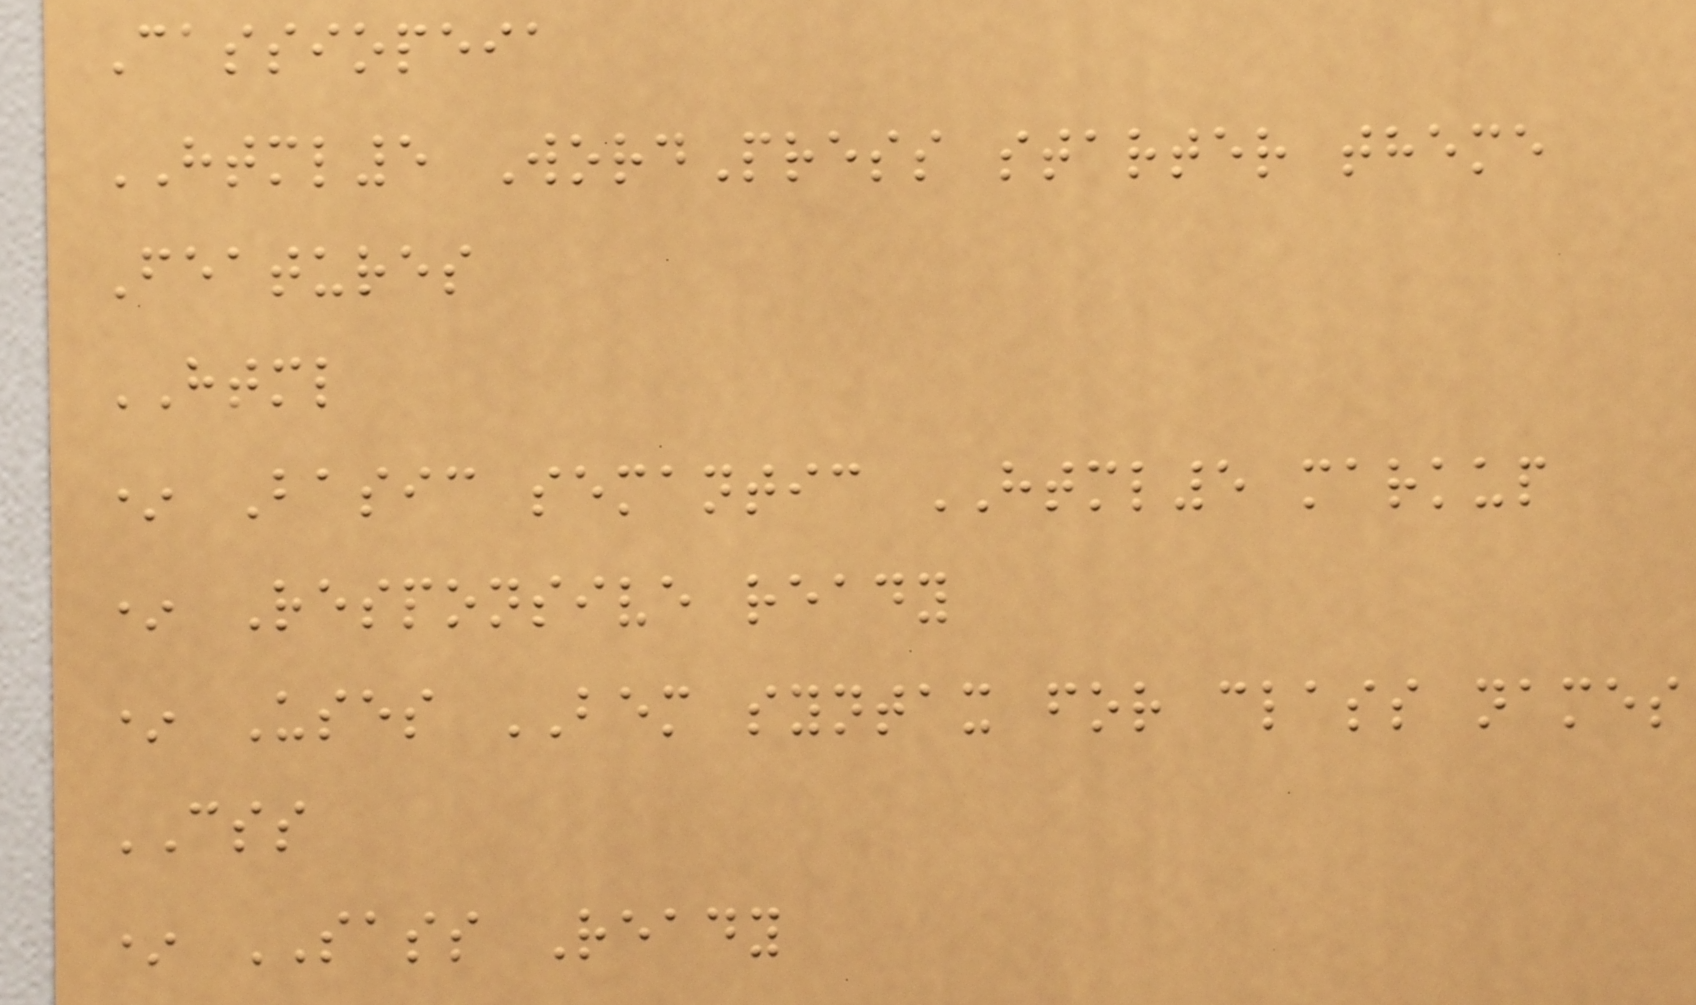Cassiopeia
HTML5 WordPress starter theme
Features
HTML
* Basic semantic HTML5 markup
* Responsive ready
* Uses BEM syntax for class names
CSS
* SASS Ready
